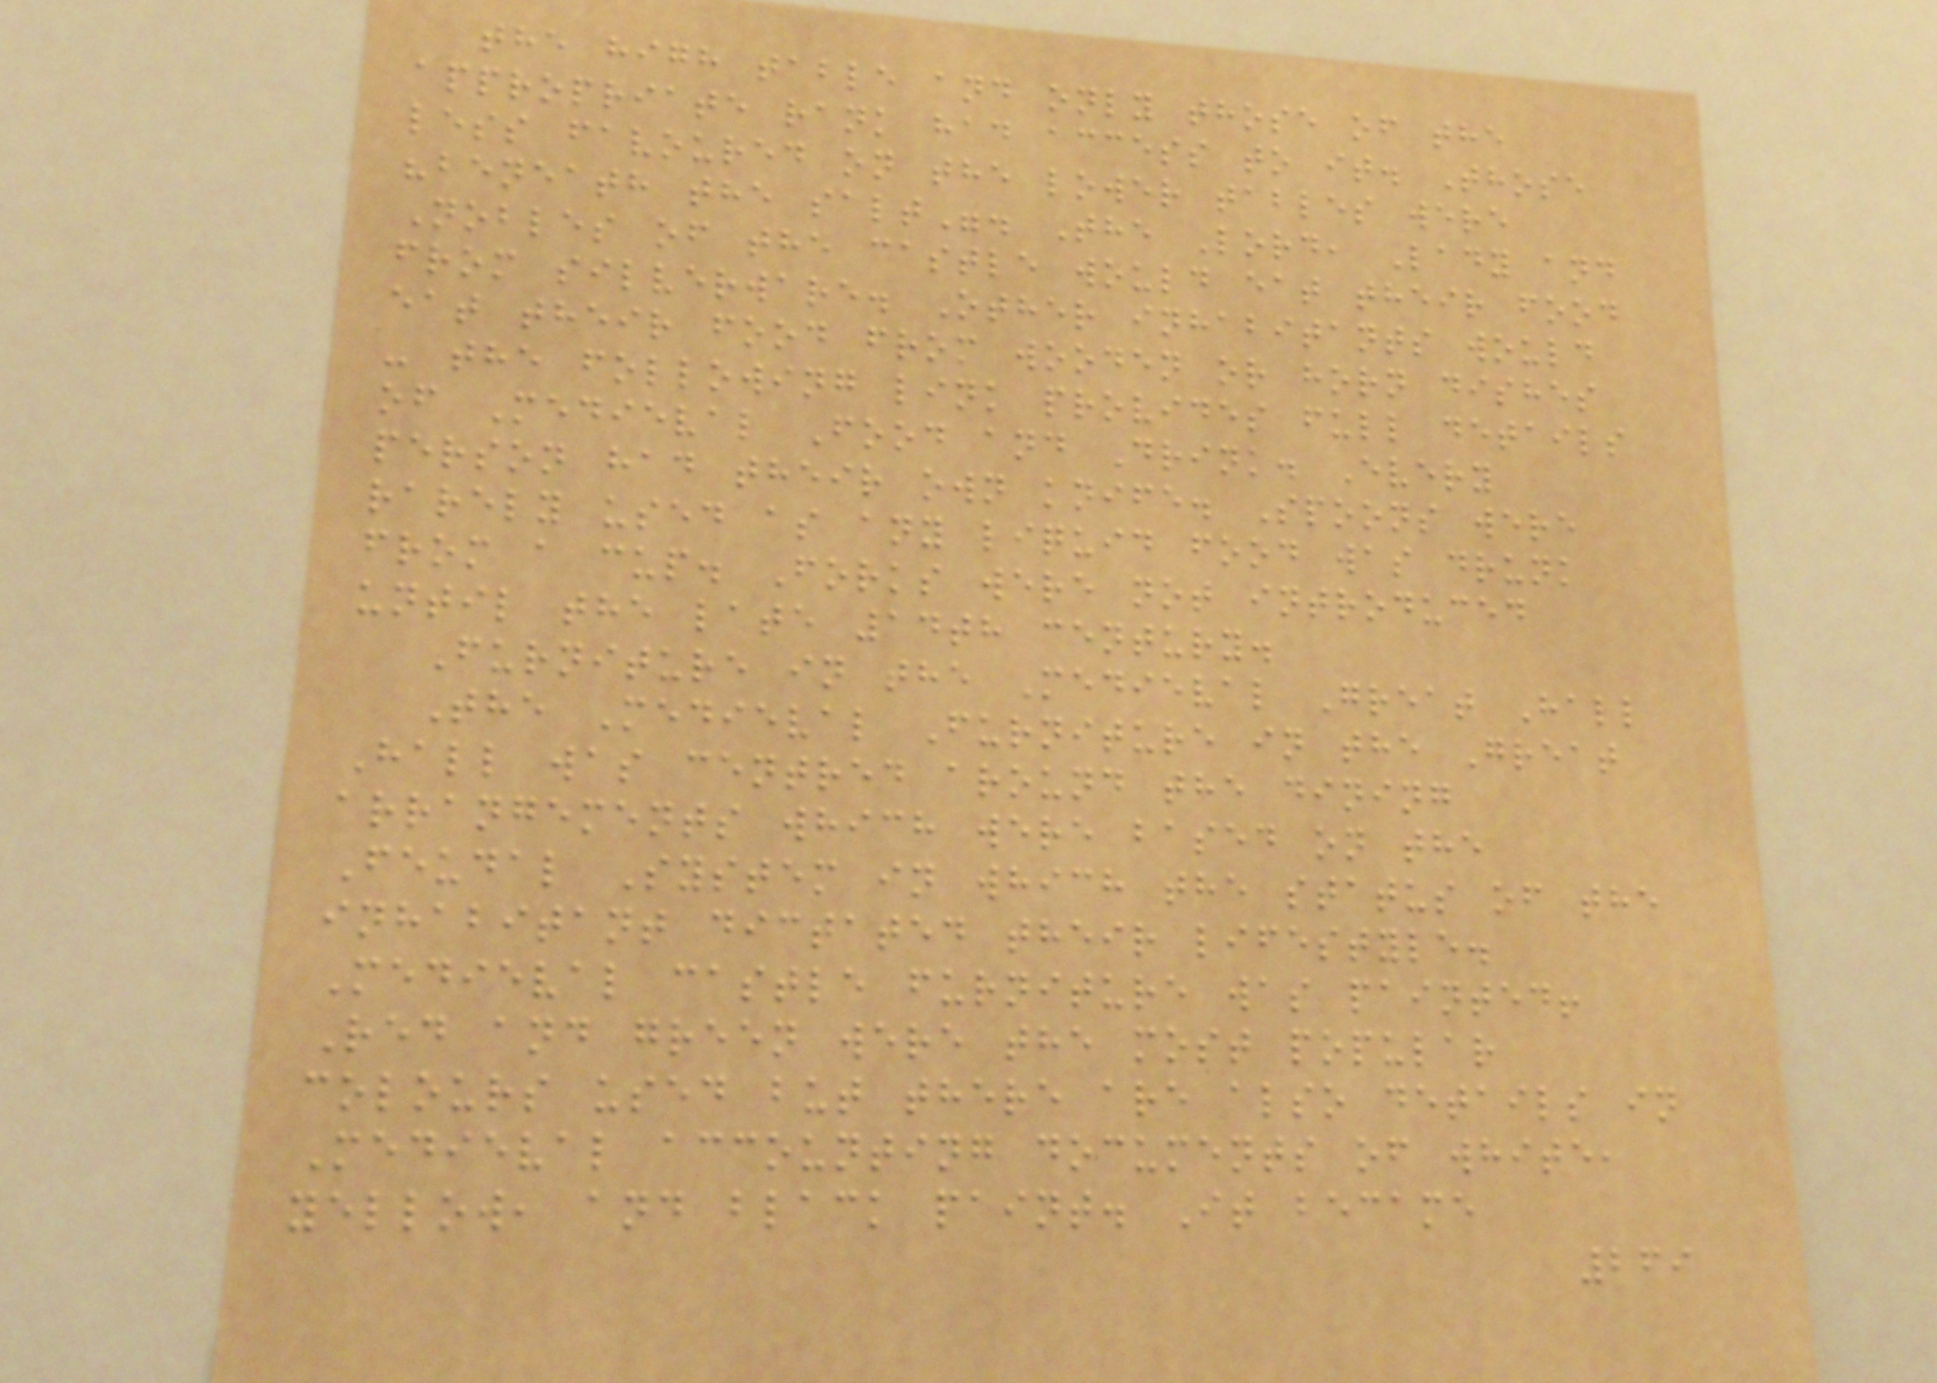the high table and only those of the
appropriate rank had access to it. Those
less favoured on the lower tables were
"beneath the salt". The Lord, Lady and
Nobles of the castle would eat their food
from silverware. Other inhabitants would
eat their food from wooden or horn dishes
- the following link provides full details
of Medieval Food and Drink. Every
person had their own knife. Spoons were
rarely used as any liquid food was drunk
from a cup. Forks were not introduced
until the late 14th century.
Furniture in the Medieval Great Hall
The Medieval Furniture in the Great
Hall was centred around the dining
arrangements which were based on the
Feudal System in which the status of the
inhabitant dictated their lifestyle.
Medieval castle furniture was painted!
Red and green were the most popular
colours used but there are also details in
Medieval accounting documents of white,
yellow, and black paint. It became
269
